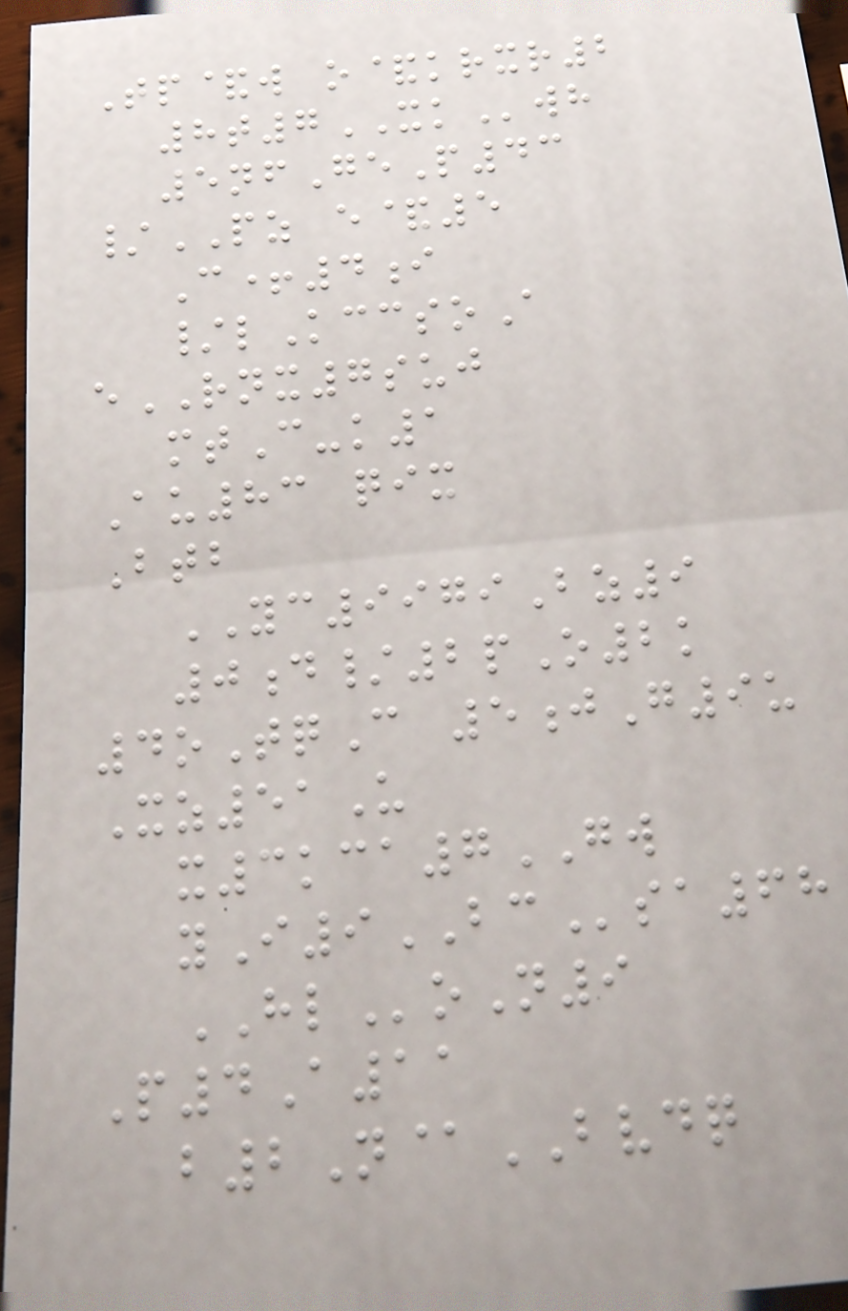Tp&w o&krxr2
8t7XKwh
5nfGeP43
/PZ e&5
C+4i
/lKccsoA
eRNX7suj
mtC-k1
Au83 qix
Btb
YC9979Bz9
0d/2pO2k
4oTqC 5jG9u
Xz51U
x3kca7GW
yI9BCsa68
HLoN9
P4A11
b2N@BVDQ
